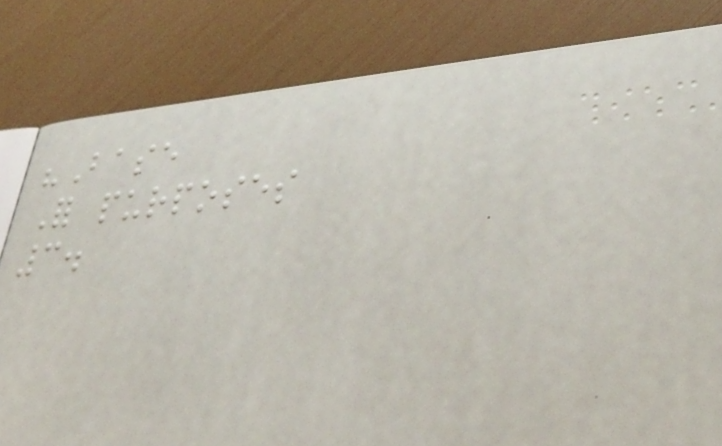"Base
For purposes
3.
